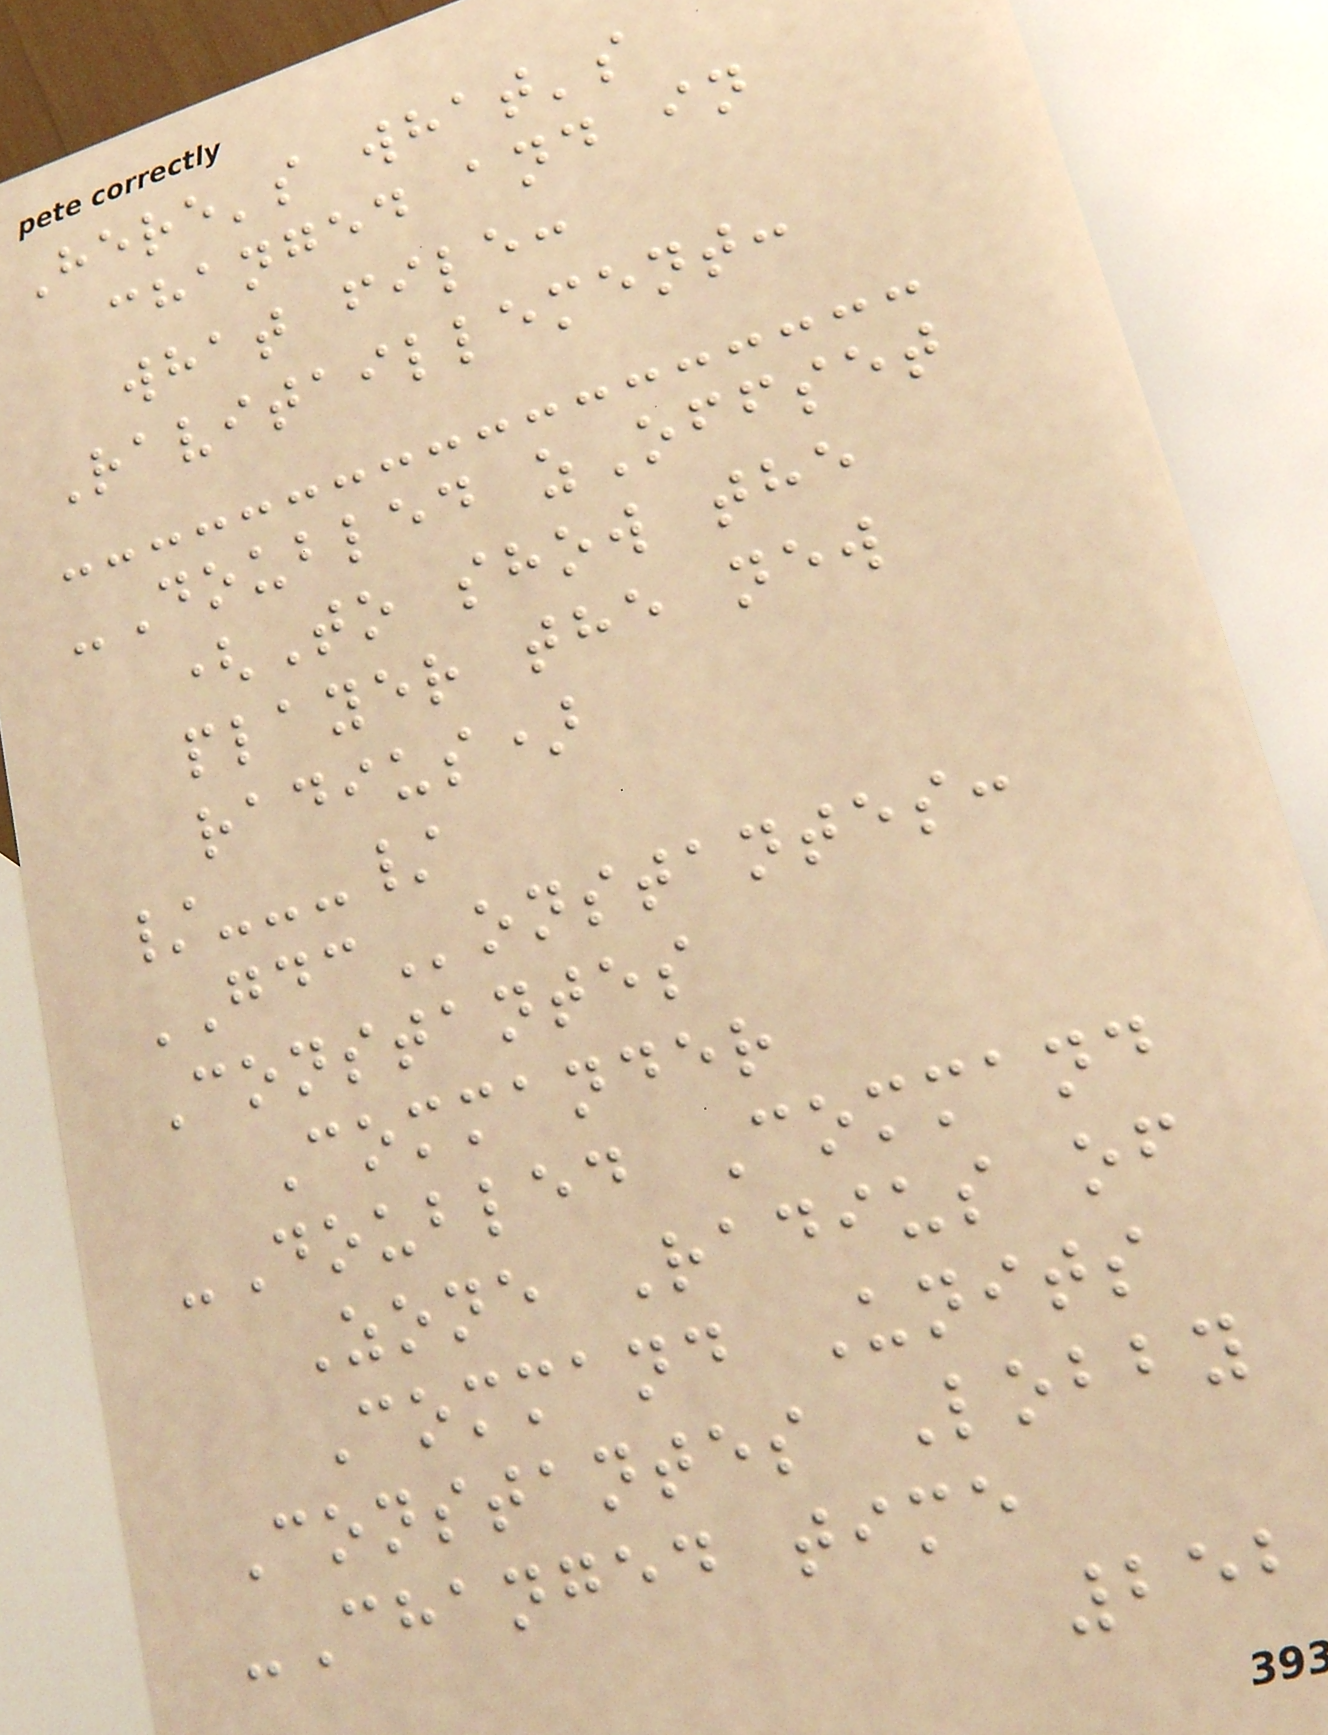Here's what's
changed and in
what file:
Ravitaillement:
-Doubled zOffset
(To show the
player the new
radius)
/---/
GDConstantes:
Constantes
Commander
-Doubled Command
Zone Radius of
Command Units
Constantes Lobby
-Changed time
252
